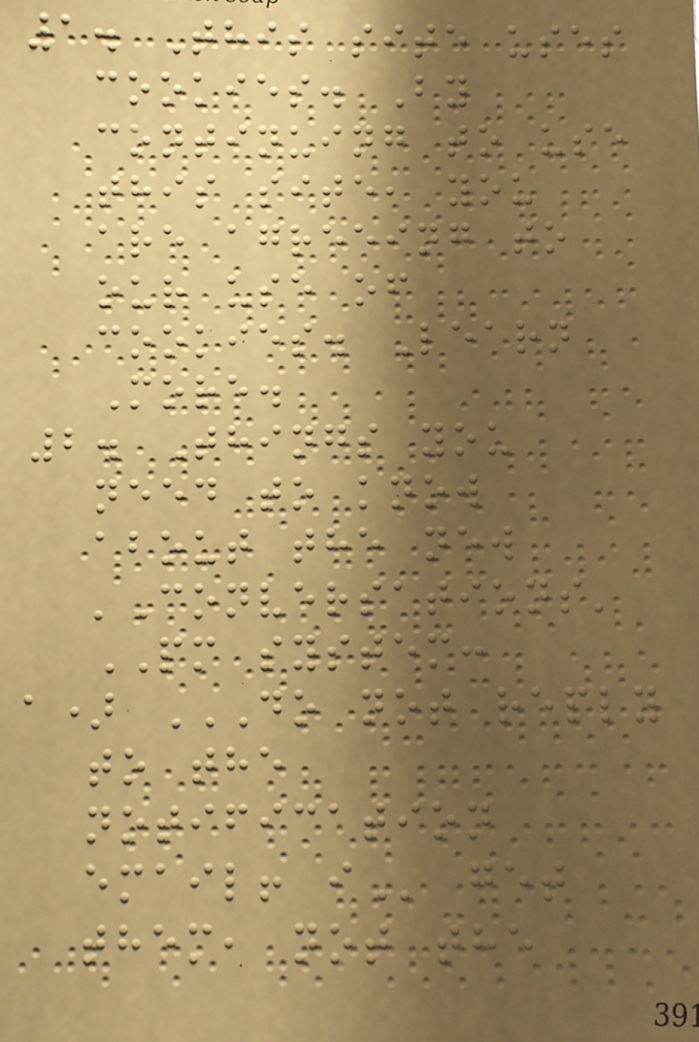1. This site uses
cookies. By
continuing to use
this site, you
are agreeing to
our use of
cookies. Learn
More.
2. Things you
need to know
about the new
'Conversations'
PM system:
a) DO NOT REPLY
TO THE
NOTIFICATION
EMAIL! I get
them, not the
